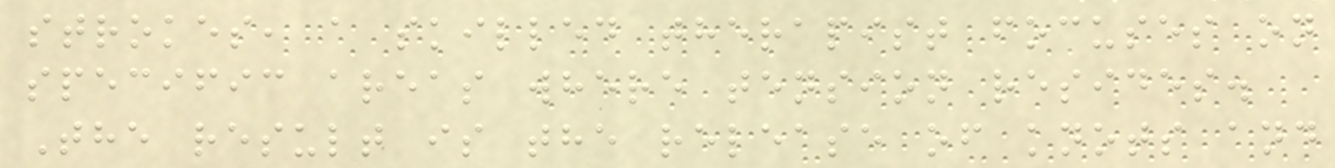strokes, a skilled therapist focuses on
specific areas where tension resides.
The result is the release of knots and
